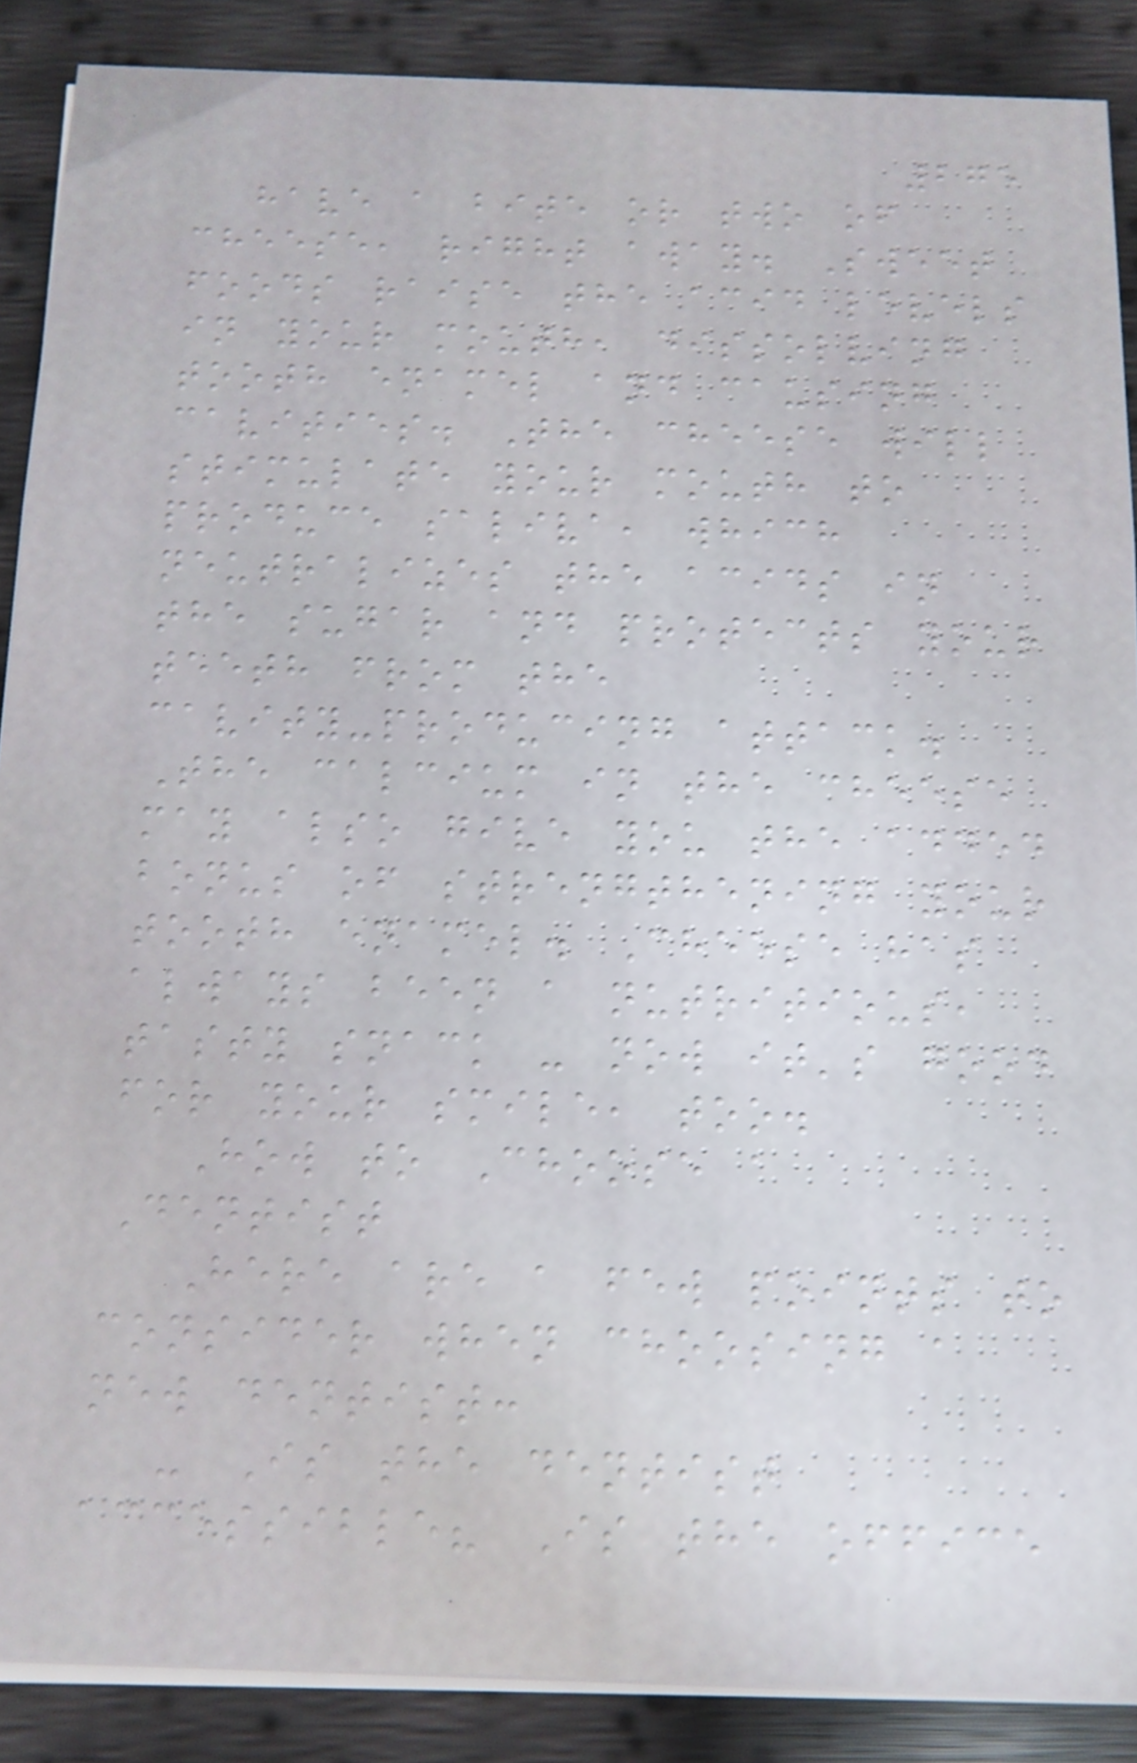275
have a bite or two of
cheese, right away. Sweet
foods raise the acid levels
in your mouth, dissolving
tooth enamel and causing
cavities. The cheese will
stimulate your mouth to
produce saliva, which
neutralizes the acids in
the sugar and protects your
teeth from the
cavity-producing attack.
The calcium in the cheese
may also give you the added
bonus of strengthening your
tooth enamel. Cheese has
always been a nutritious,
tasty snack - now it's good
for your smile, too.
How to Choose a
Dentist
Here are a few points to
consider when choosing a
new dentist:
- Is the dentist
accessible? Is the office
